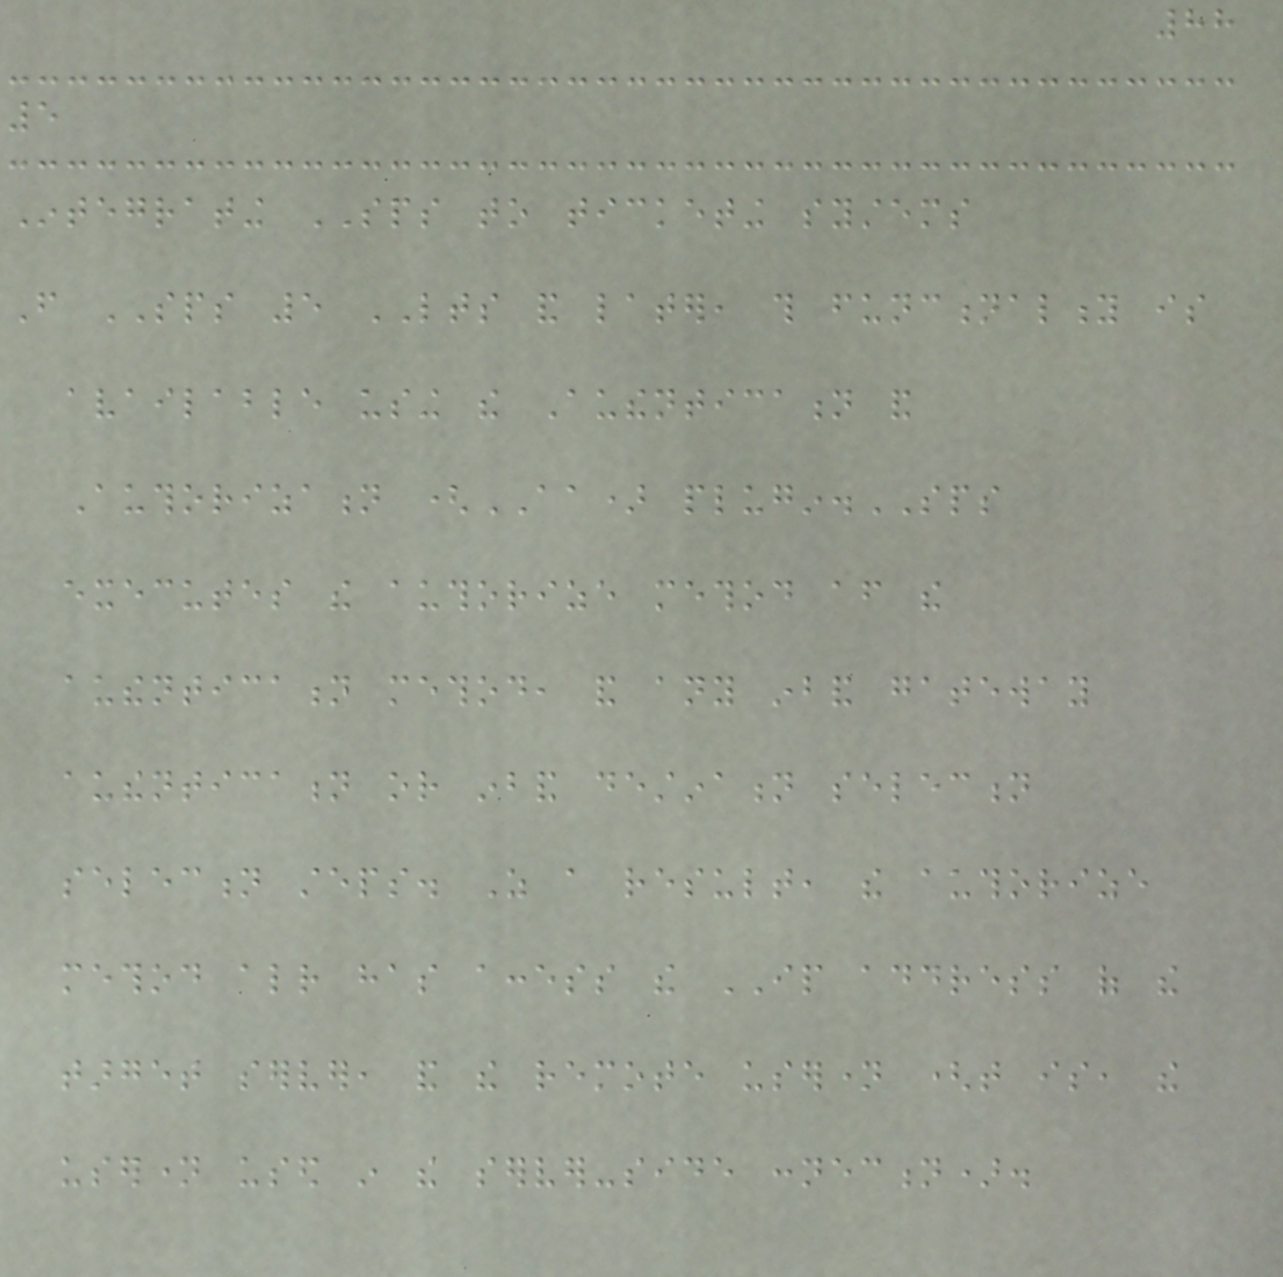88
5
Integrating SPS to ticketing systems
From SPS 5 LTS and later, this functionality is
available using the Authentication and
Authorization (AA) plugin.SPS
executes the authorize method after the
authentication method, and any inband gateway
authentication or inband destination selection
selection steps. As a result, the authorize
method already has access the IP address of the
target server, and the remote username (that is, the
username used in the server-side connection).
